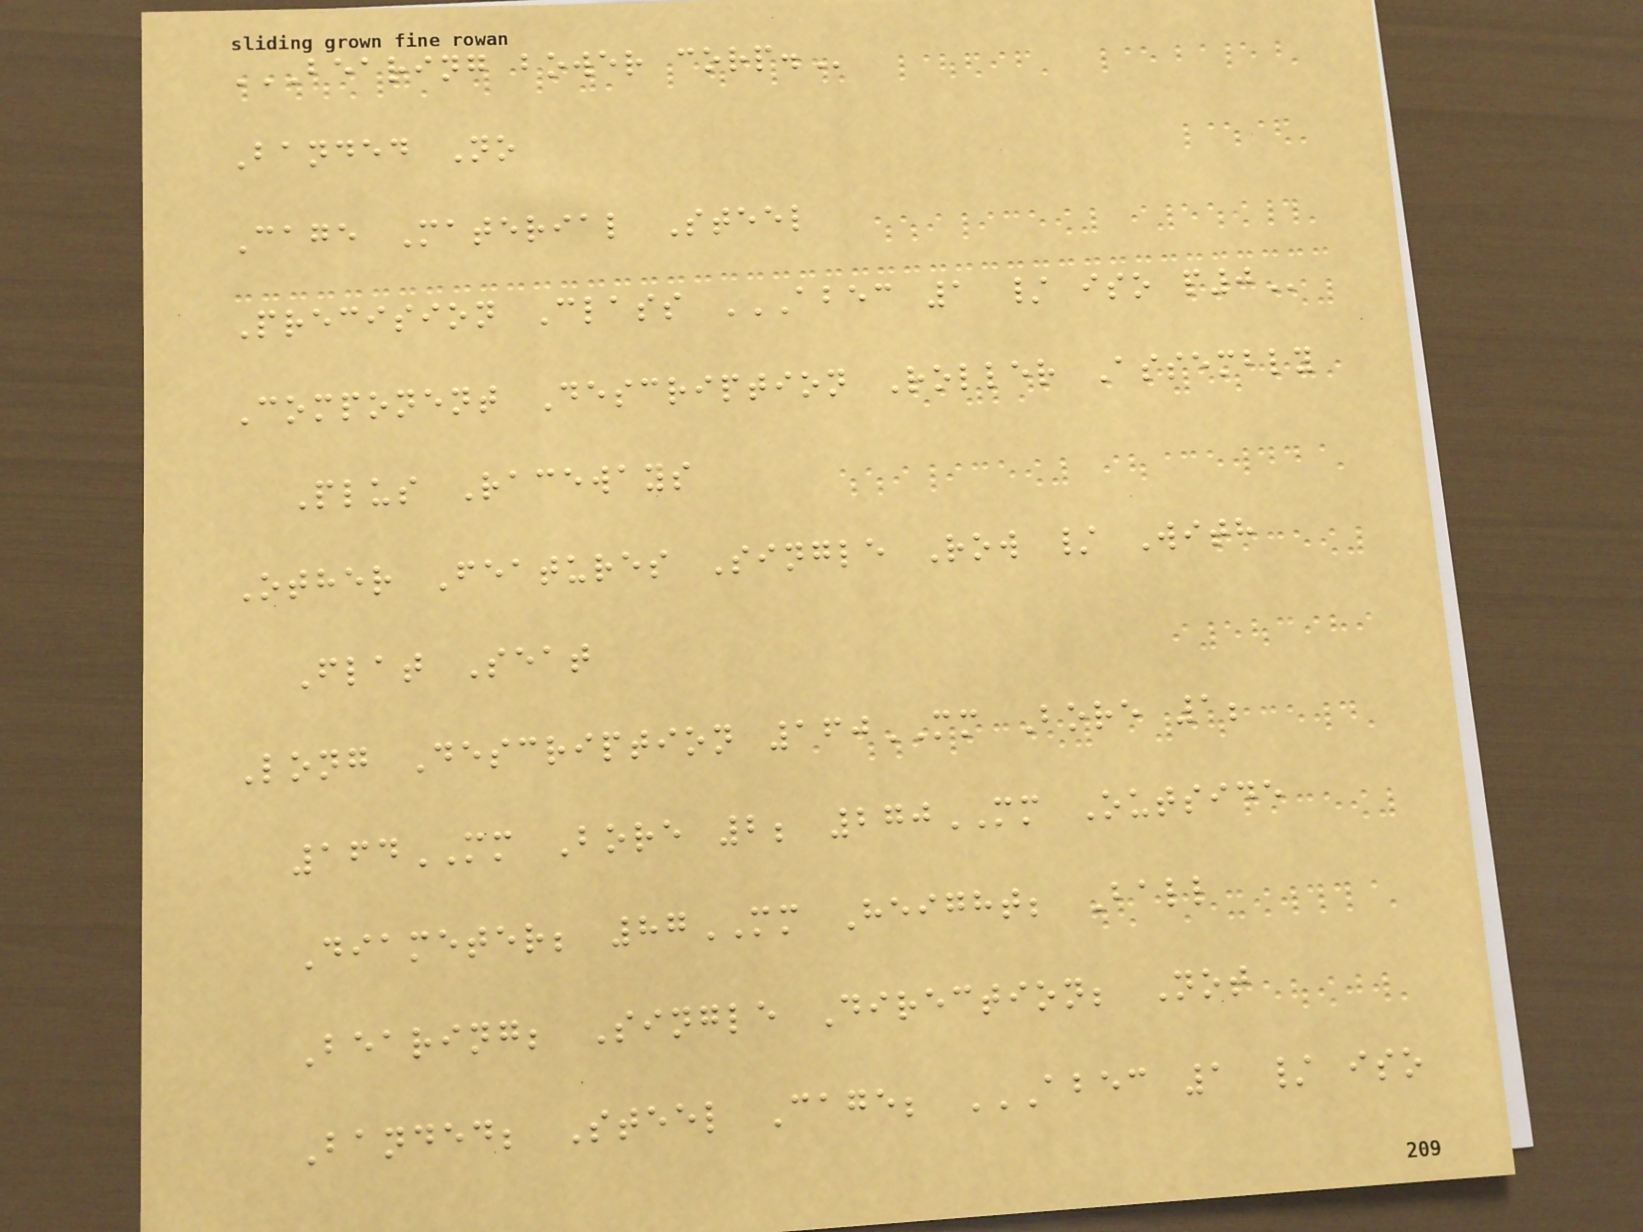BEARING BOWER CORP.
Banded No
Cage Material Steel
Precision Class ABEC 1 / ISO P0
Component Description Roller Assembly
Plus Raceways
Other Features Single Row / With
Flat Seat
Long Description 160MM Bore 1;
164MM Bore 2; 270MM Outside
Diameter; 87MM Height; Ball
Bearing; Single Direction; Not
Banded; Steel Cage; ABEC 1 / ISO
